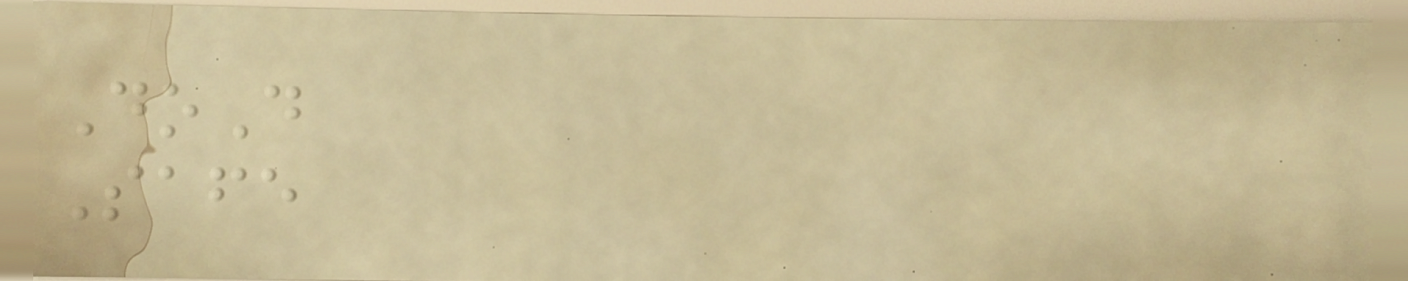DoD
Safe
